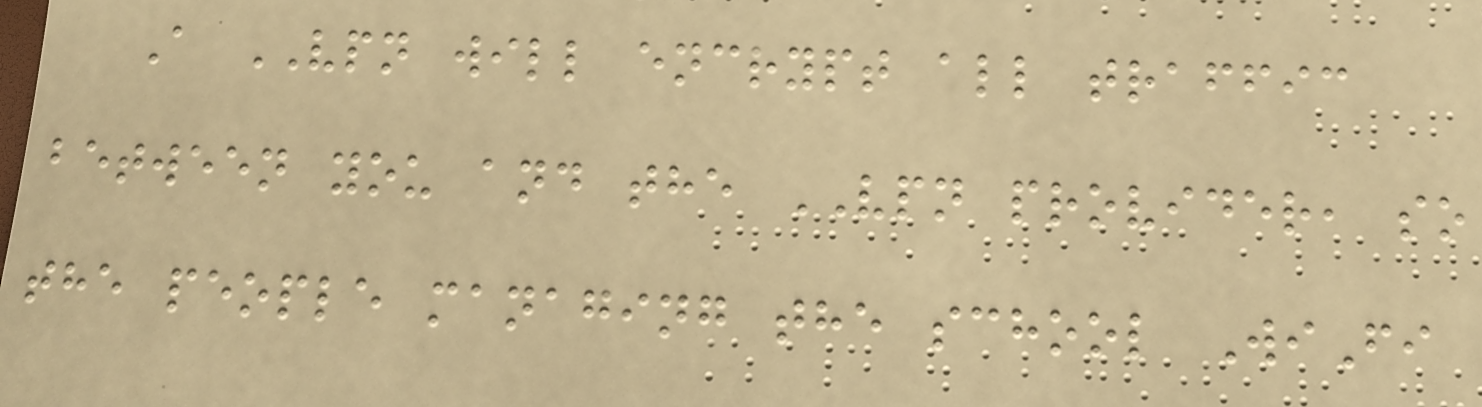A VPN will encrypt all traffic
between you and the VPN provider, so
the people managing the school WiFi
